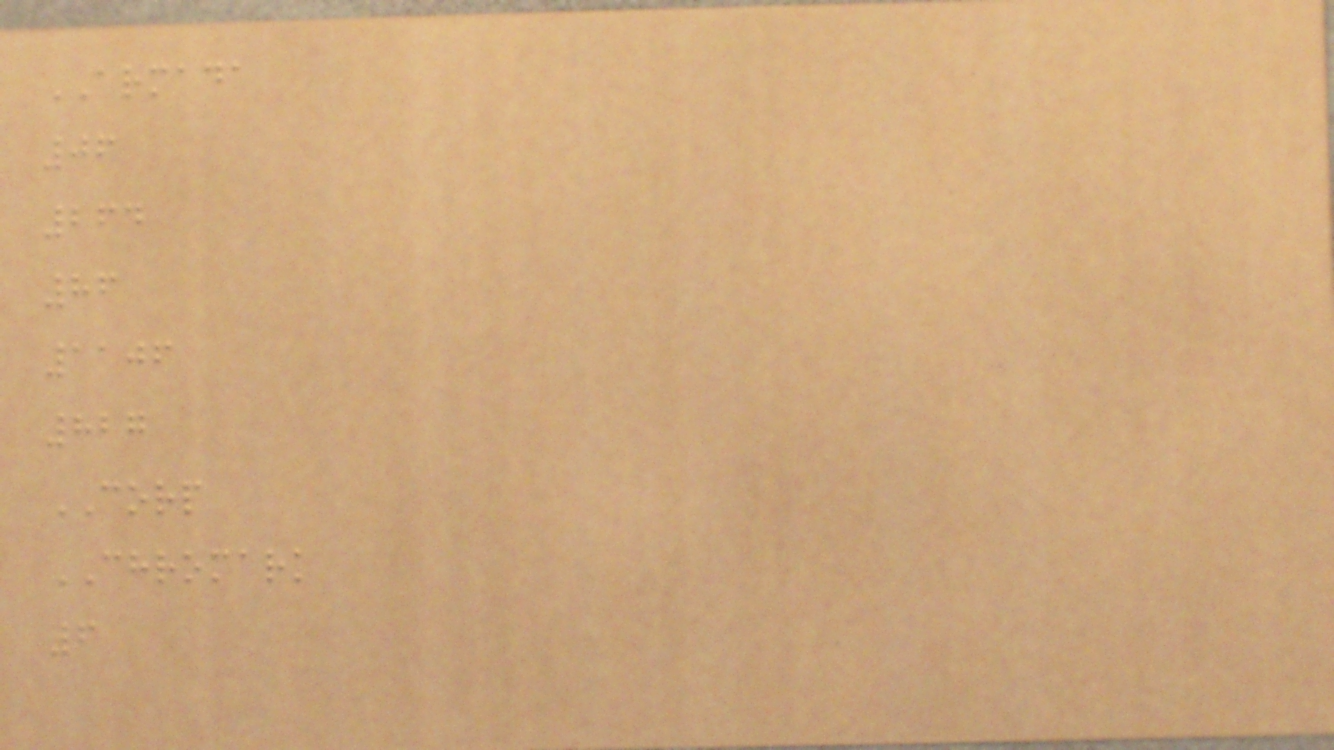ARMADA
06
264
86
1106
827
CORP
CHROMARK
6
